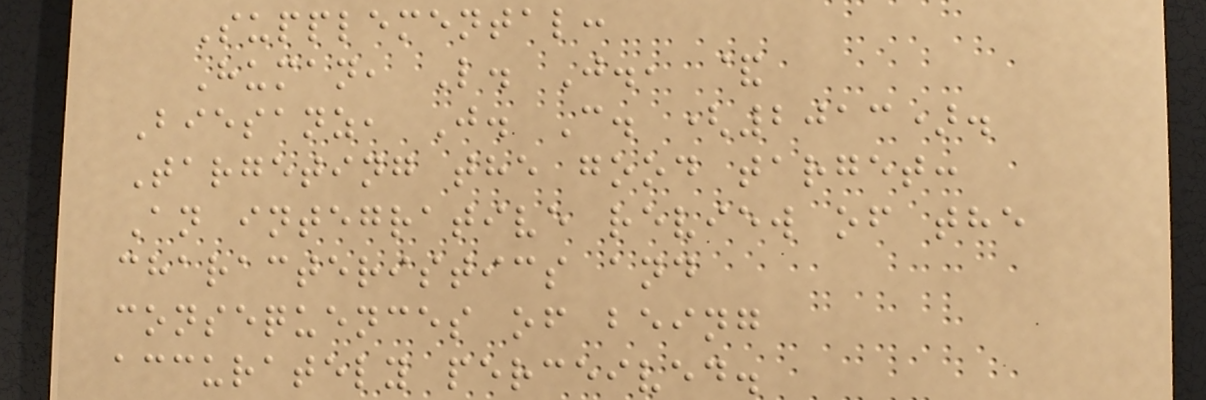Supplemental:
Human, L. J., &
Biesanz, J. C. (2013).
Targeting the good target:
An integrative review of the
characteristics and
consequences of being
accurately perceived.
